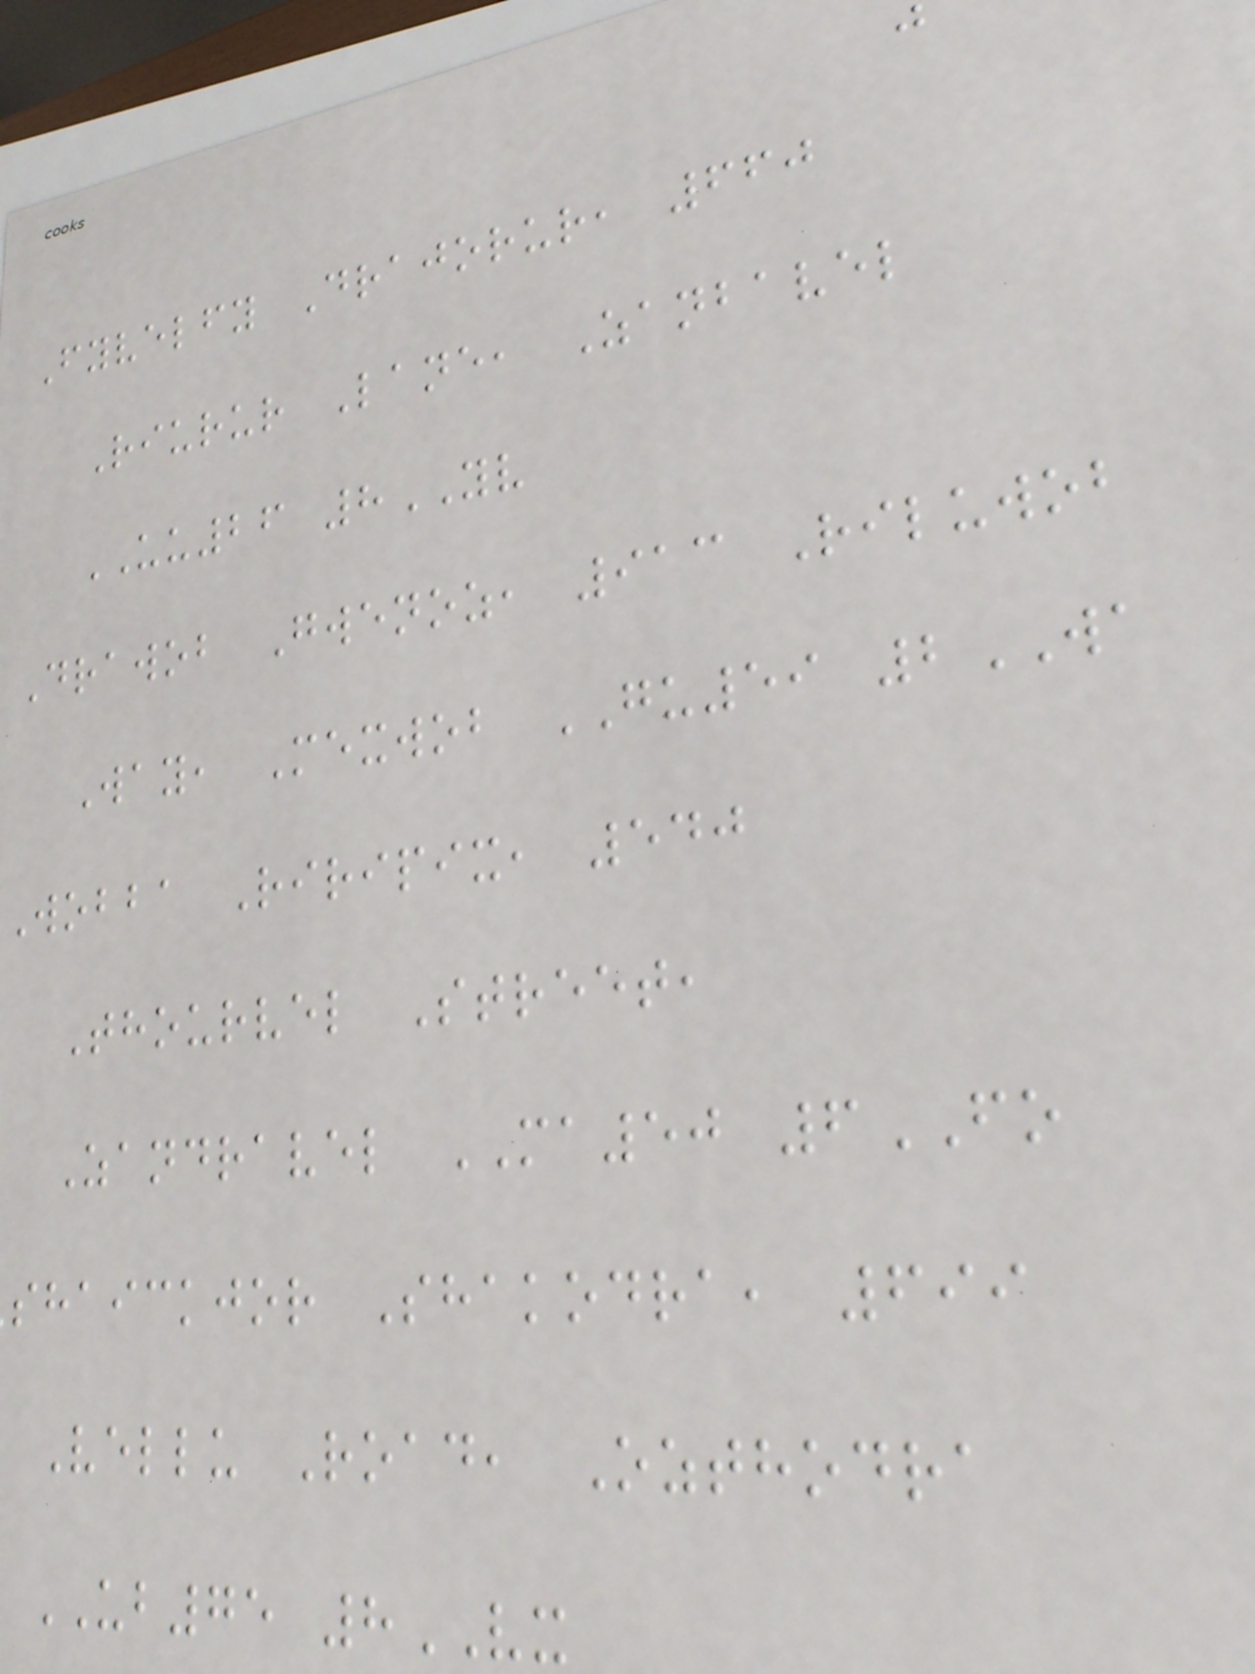Fyvelfy Drajorur, 660
Riurur Lane, Zanbavel
UU26 8YV
Drawob Gwenoz, 913 Riluwob
Way, Mexwob GU59 2WA
Wobba Riripix, 540
Thourvel Street,
Zandravel MA50 6FO
shaickjor Shakodra, 699
Vellu Road, Ozthodra
UB75 8VX
